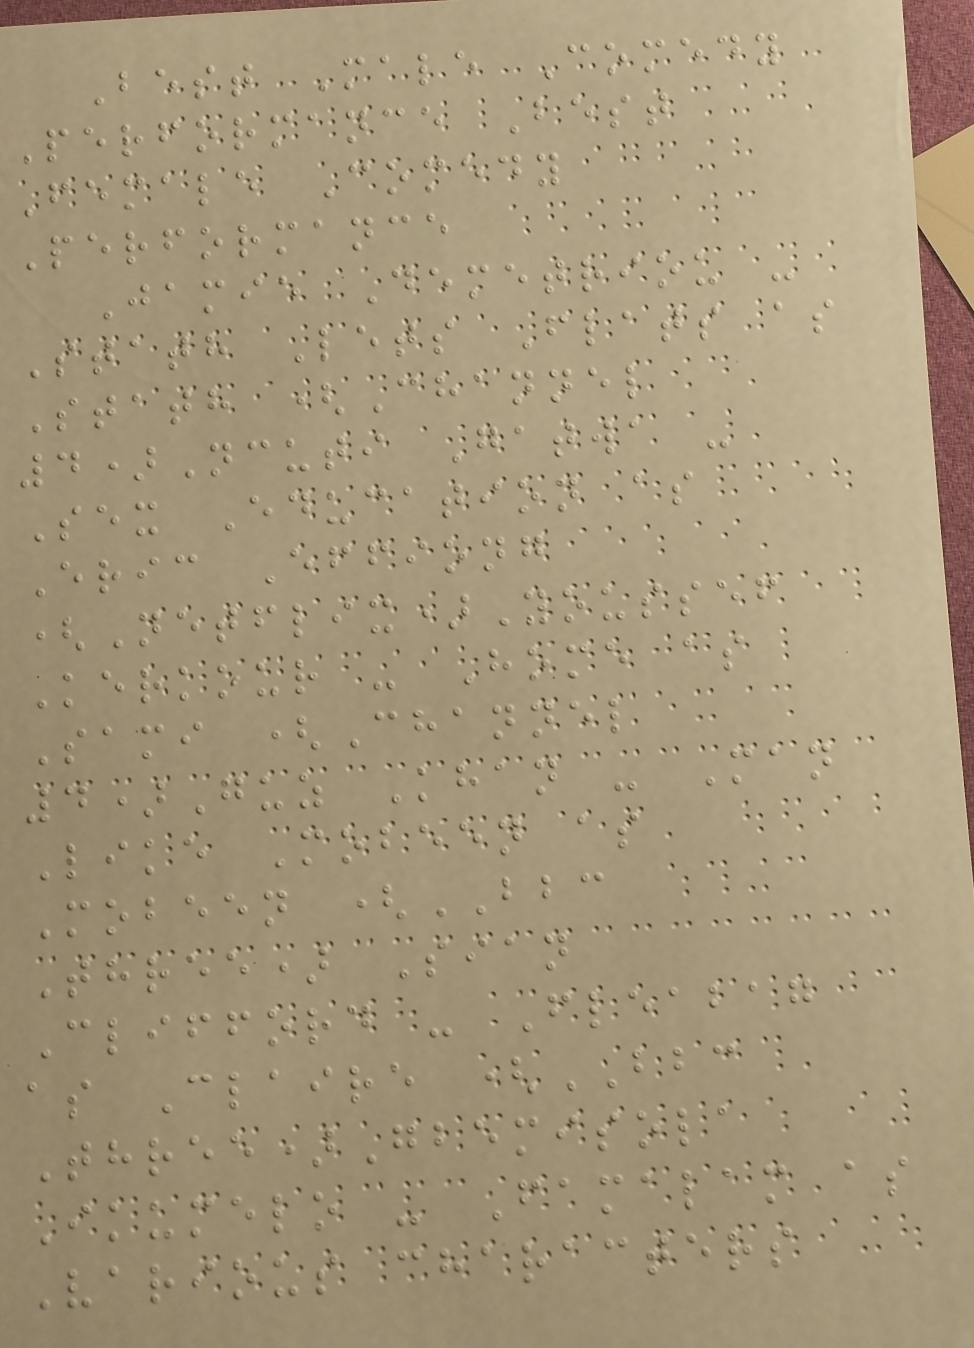Best Male Comedy
Performance Best
Female Comedy
Performance
Jamie Demetriou -
Stath Lets Flats as
Stath (Channel
4)Ncuti Gatwa -
Sex Education as
Eric Effiong
(Netflix)Youssef
Kerkour - Home as
Sami (Channel
4)Guz Khan - Man
Like Mobeen as
Mobeen (BBC
Three) Sian
Clifford - Fleabag
as Claire (BBC
Three)Gbemisola
Ikumelo - Famalam as
Various characters
